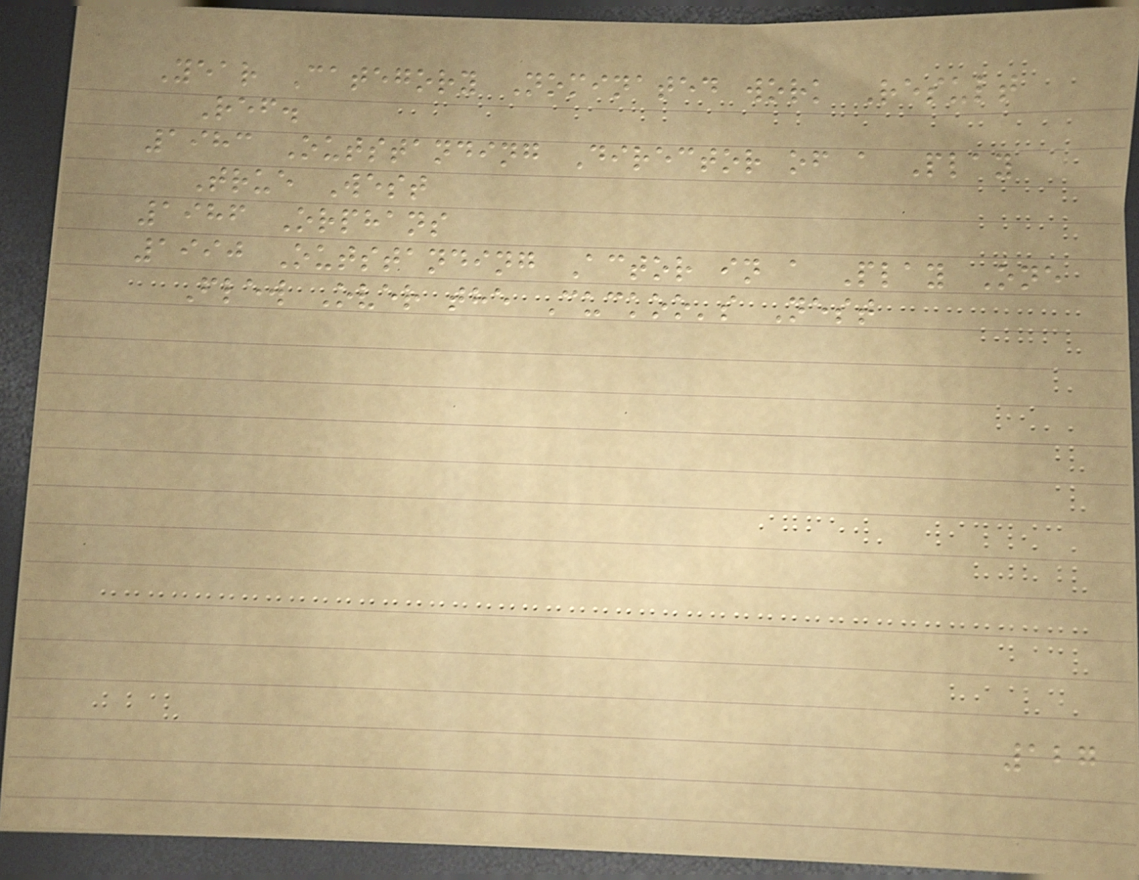Year Category Nominated work Result
Ref.
1983 Outstanding Director of a Play
True West
1986 Orphans
1990 Outstanding Actor in a Play One
Flew Over the Cuckoo's Nest
127
